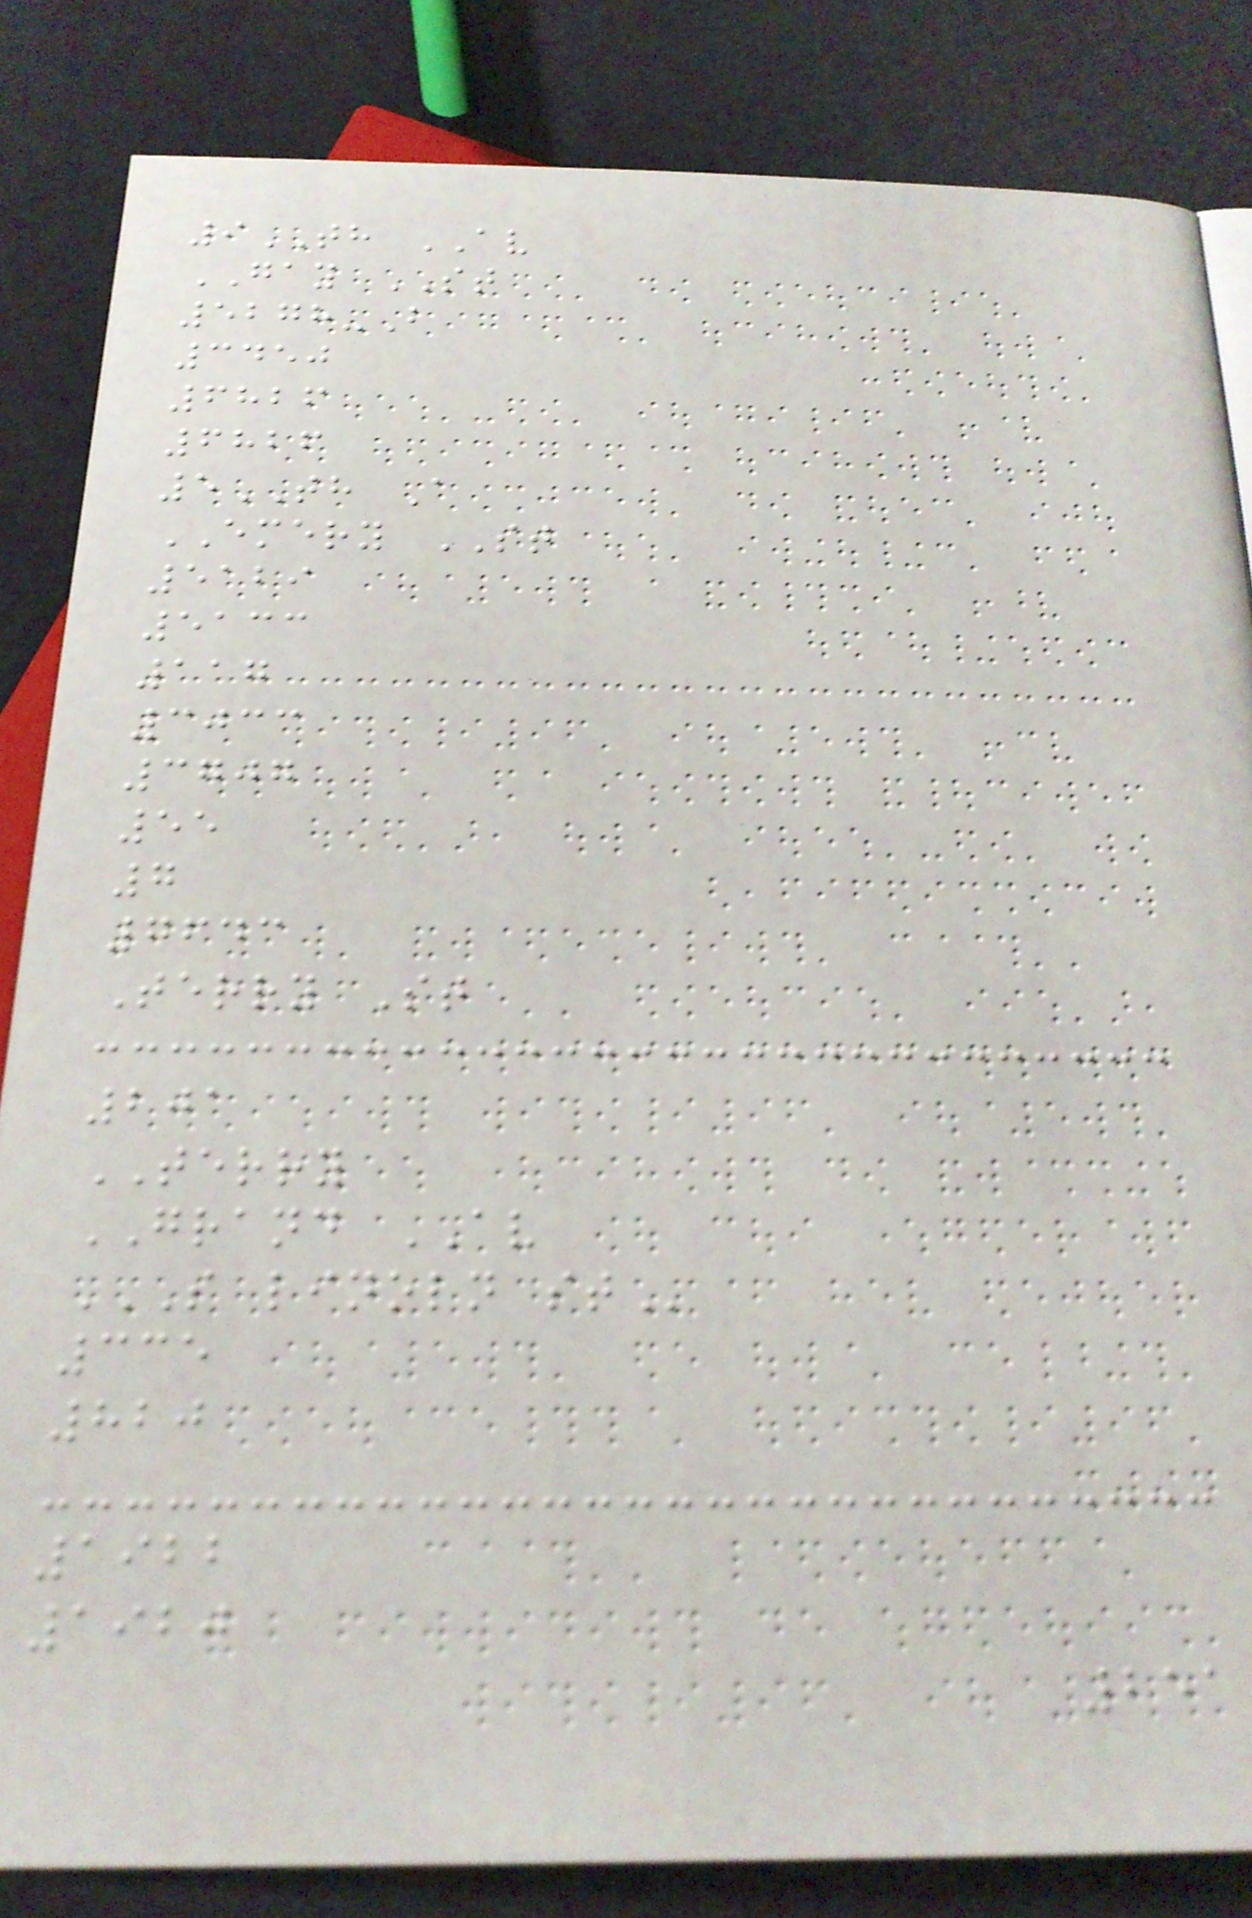9TH AV
GAY ST
5278-B
3450
6826
6826
5TH A
EMERY ST
5129
5133
117
3033
3707
55
7
7643
Terry St
201
TERRY
GRAND AV
S LINOLN ST
335
820
1922
1920
251
